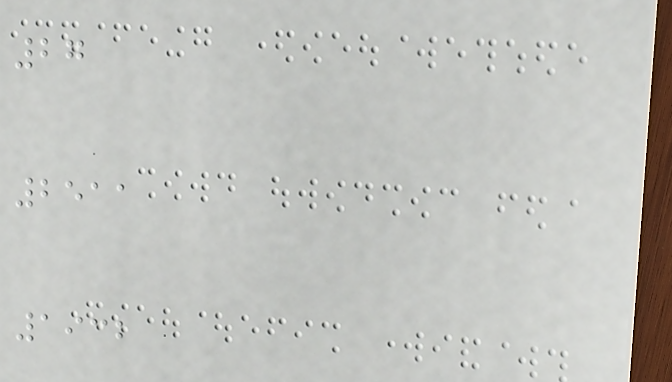27
2511
1932
